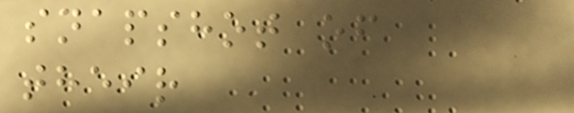snapshot of
their
